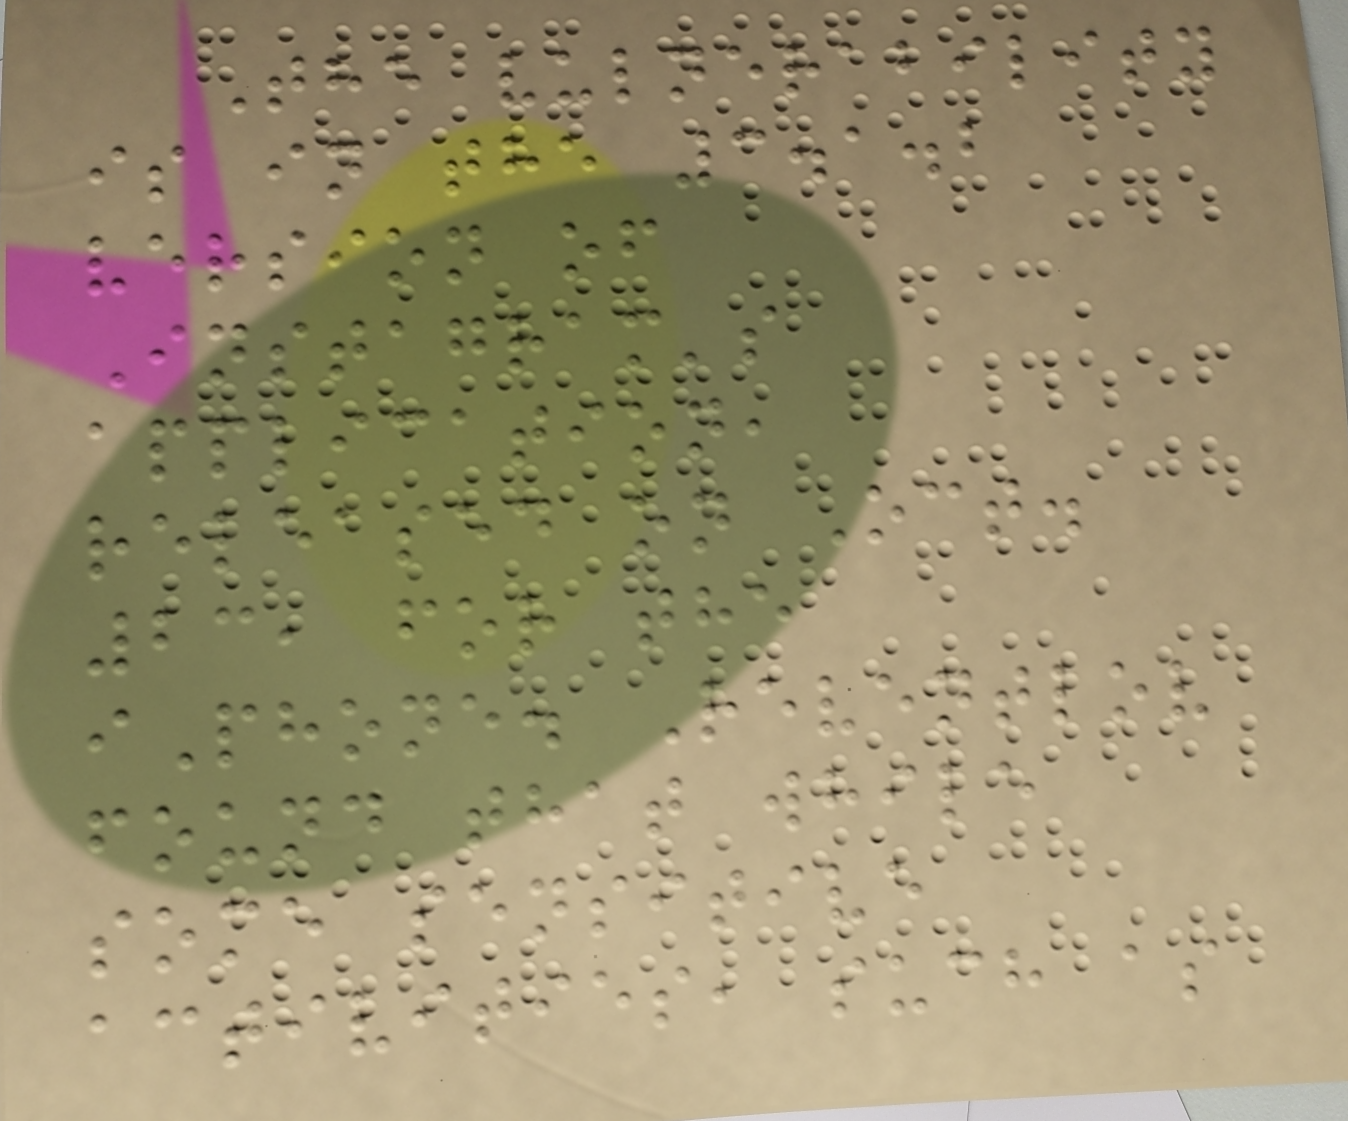The vulnerability
is in the 3.1.2
version of
Instagram's
application,
released on Oct.
23, for the
iPhone. Reventlov
found that while
some sensitive
activities, such as
